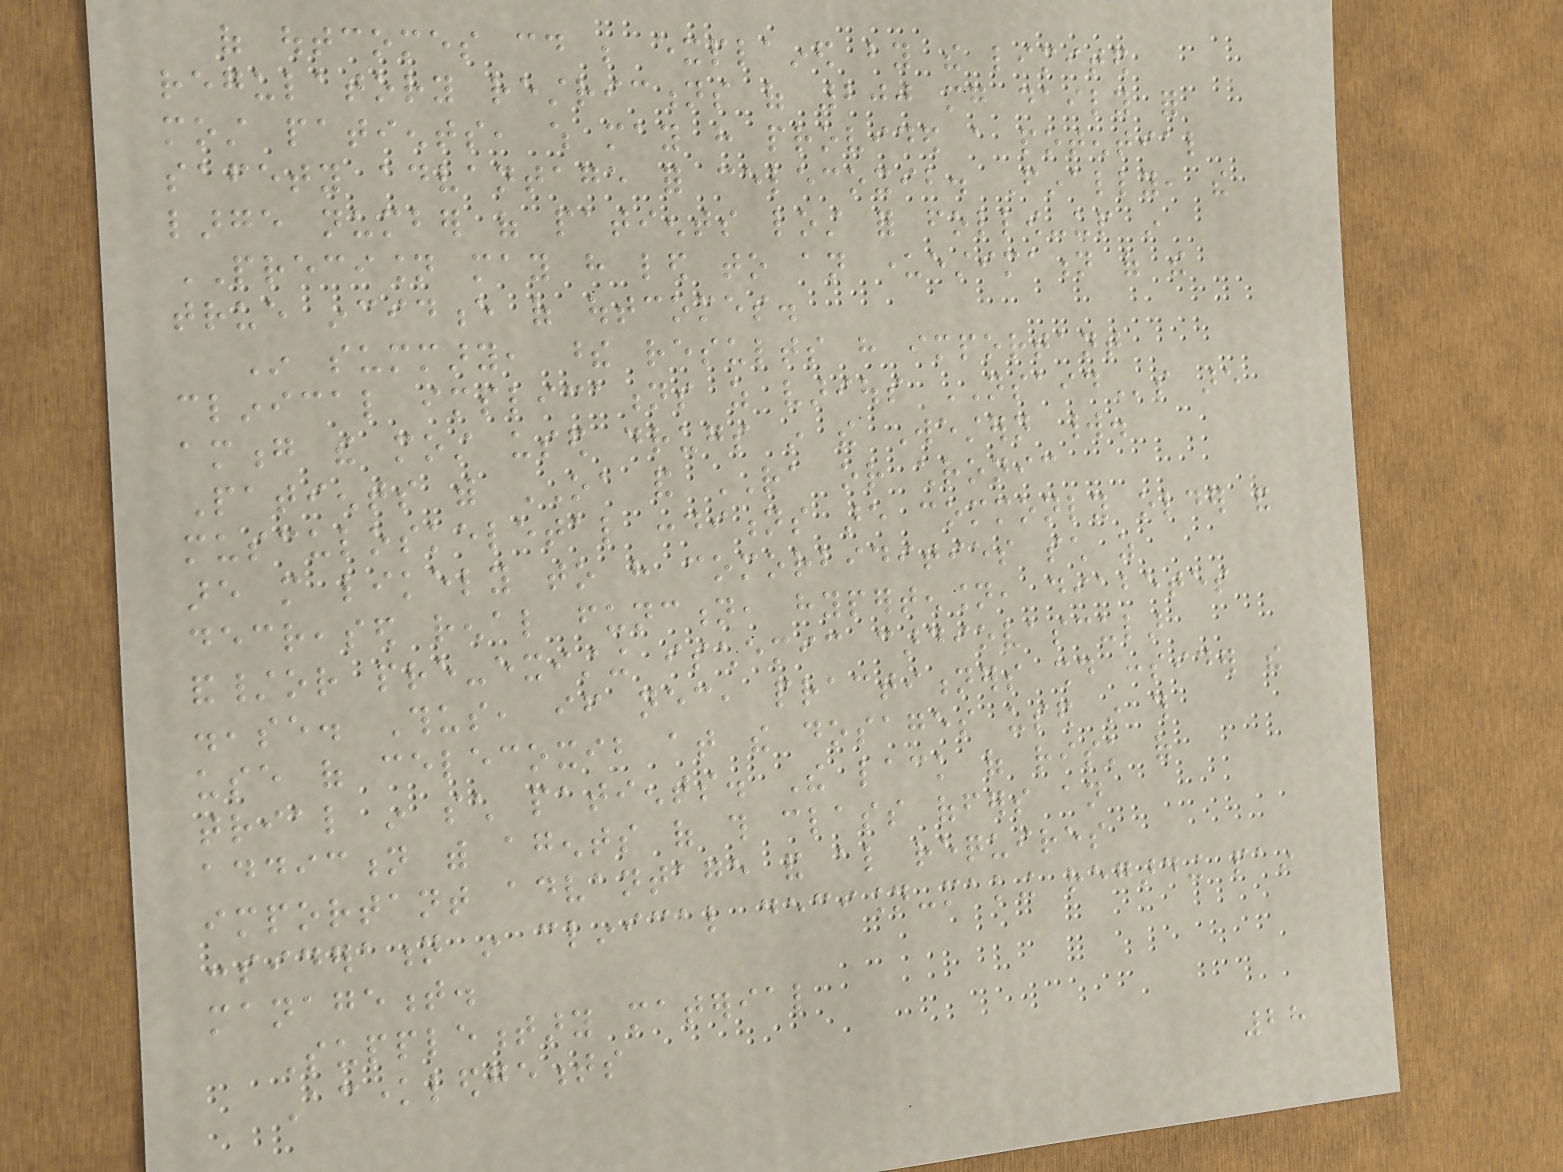of outcomes could be explained by the limited
regulatory restrictions of 200 mg daily for
most patients, which may have provided a potential
safety advantage for celecoxib. Finally, the
large number of patients lost for follow-up in
PRECISION may have led to an underestimation of the
true incidence of outcomes.
In summary, these results have important
clinical implications as various NSAIDs are
among the most used drugs in the Western world.
Patients with OA and RA or chronic
musculoskeletal conditions are commonly older and
are more likely to have comorbidities such as
decreased renal function, hypertension, diabetes
and/or pre-existing ischemic cardiovascular
disease. Thus, if necessary, practitioners should consider the
use of celecoxib at the dosages used in this
trial in such patients. The lack of risk of
addiction with agents of this class offers an
important advantage and also requires
consideration in clinical decision-making regarding pain
management.
Supplementary material
Acknowledgements
28
